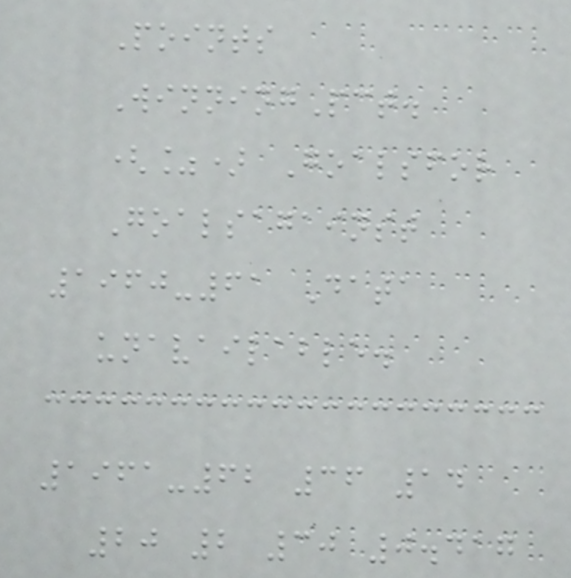Points
WinningPct.
(%) Goalsfor
Goalsagainst
1960-61 Data
unavailable.
1961-62 36 14
20 2 30 0.417
